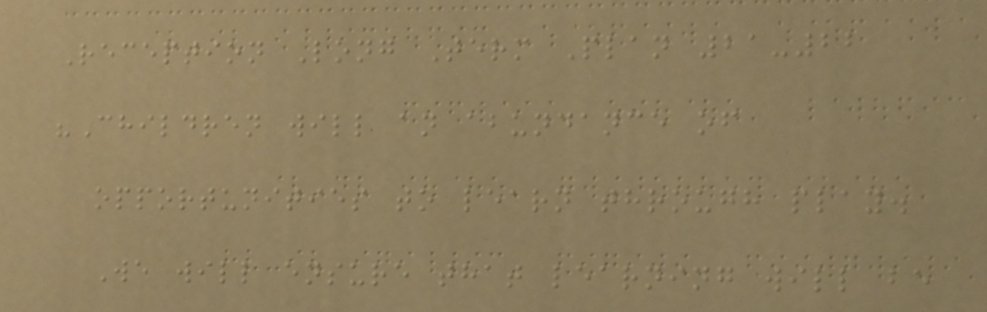Reception Long Term Plan 21-22
"Children will an abundance of
opportunities to learn through play.
We will ensure that learning will be
